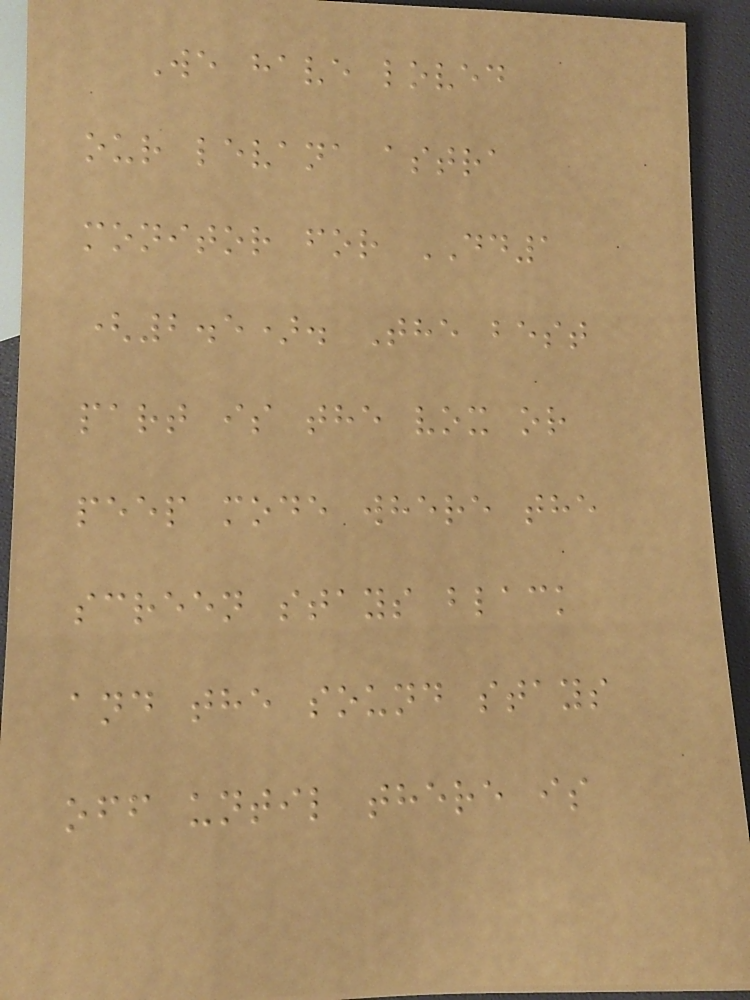We have loved
our levana astra
monitor for DD1
(2.5). The best
part is the vox or
peep mode where the
screen stays black
and the sound stays
off until there is
